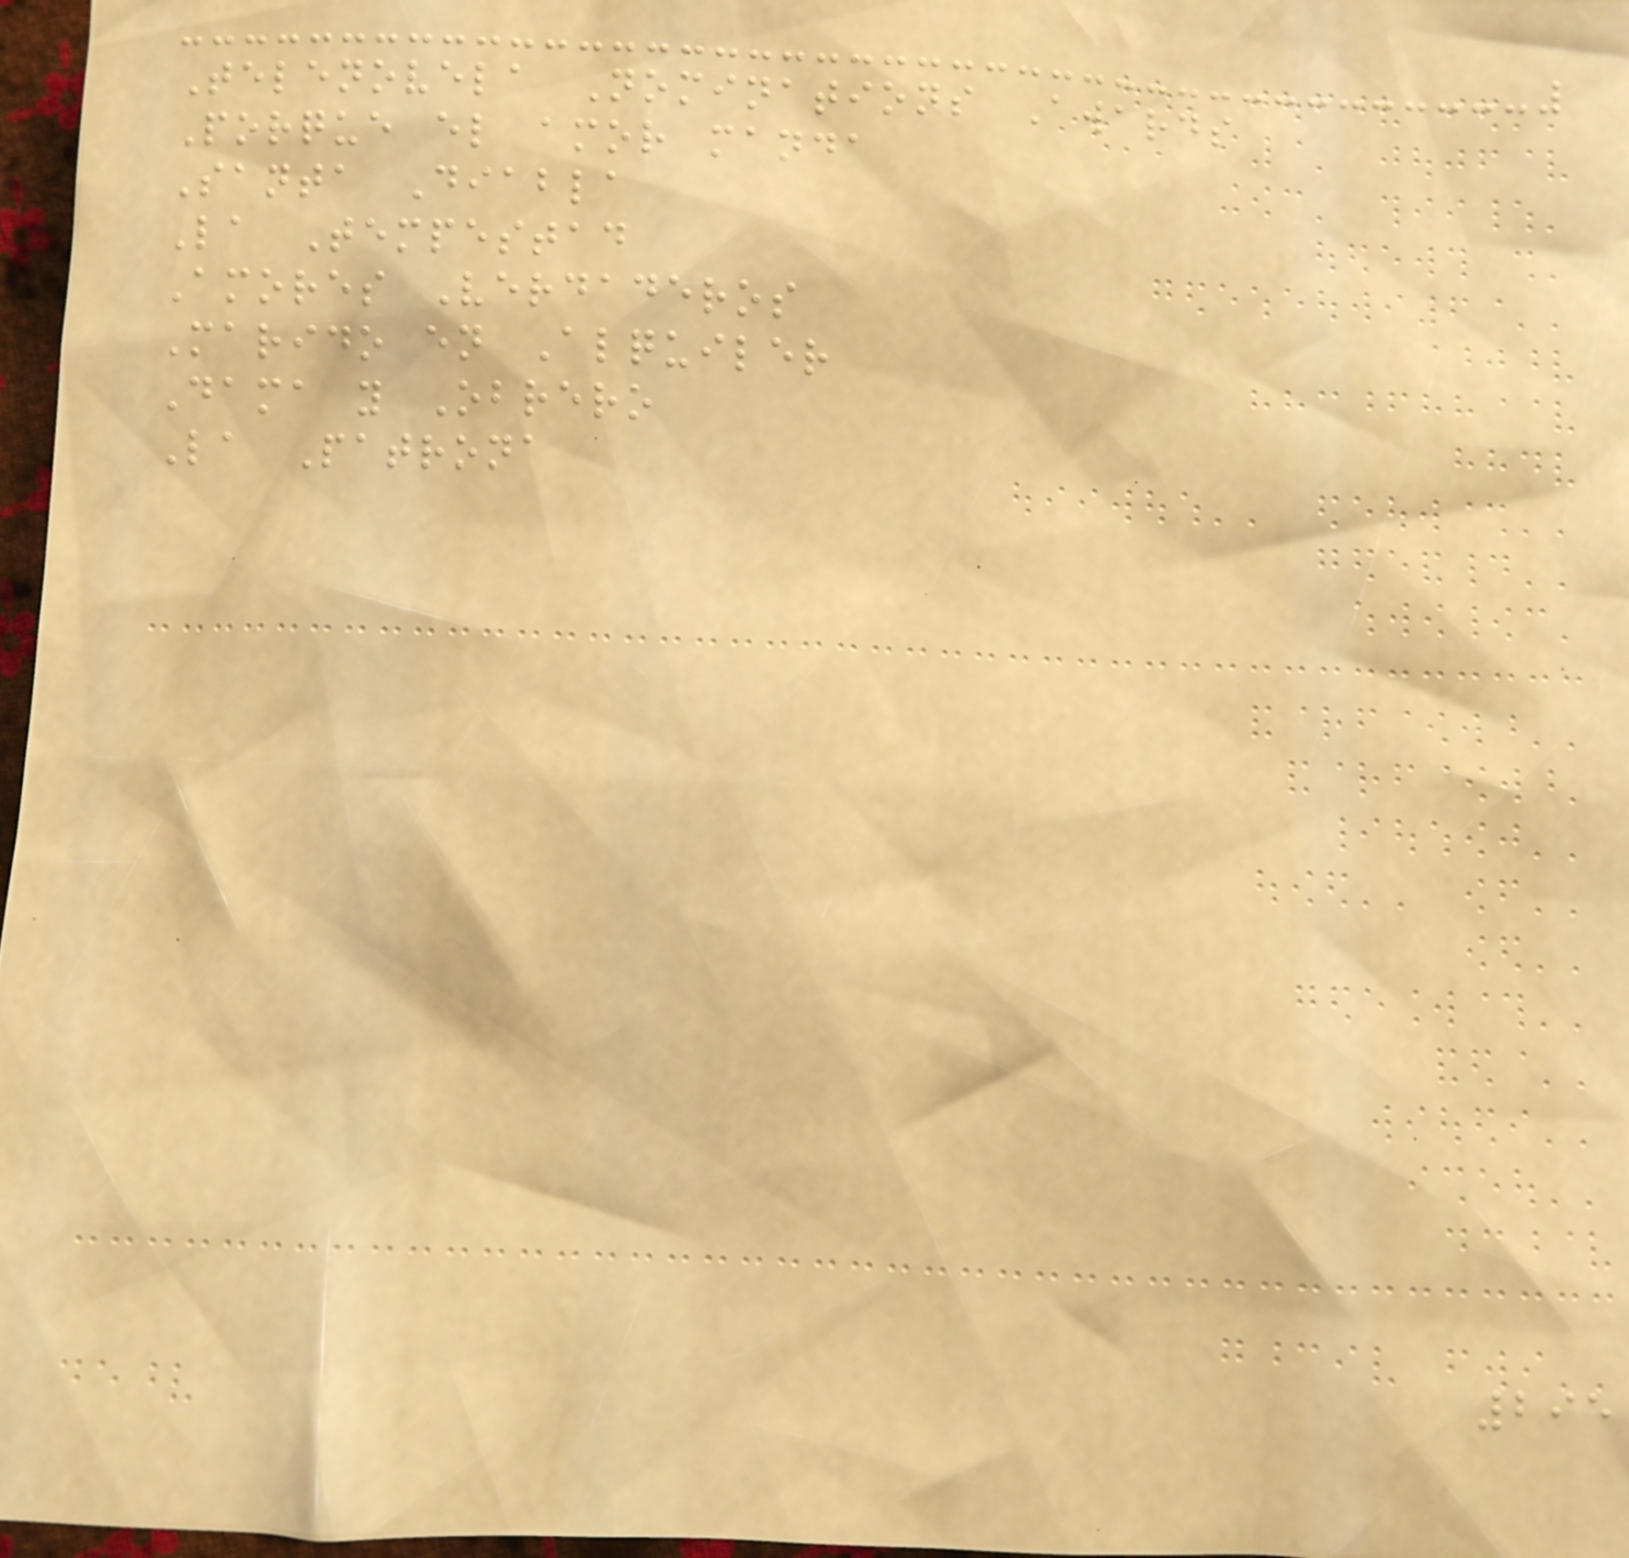Telenovela Nominations Awards
Porque el amor manda
Santa Diabla
La Tempestad
Amores Verdaderos
Marido en Alquiler
Dama y Obrero
La Patrona
295
